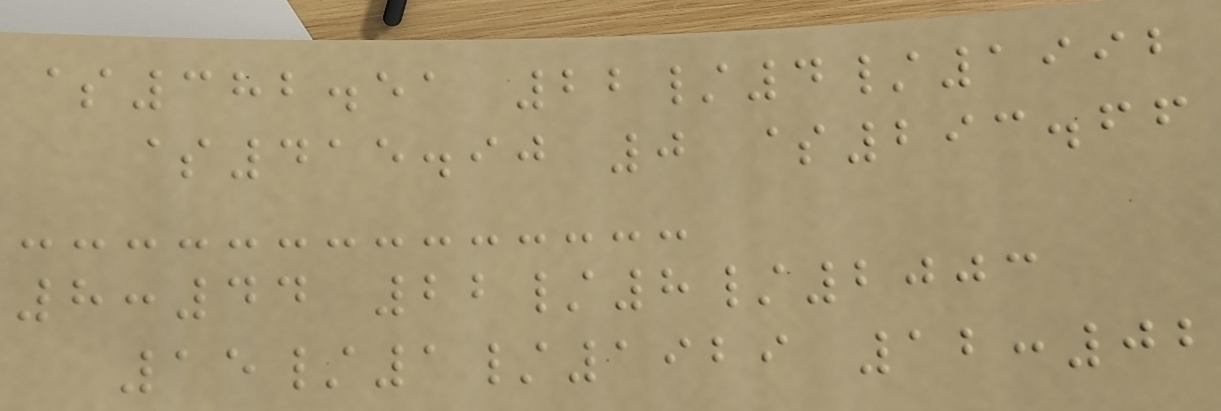$382.51 22/4/1992
$415.90 0 $293.66
8:44 22/8/2003
15/1/1929 12:02
